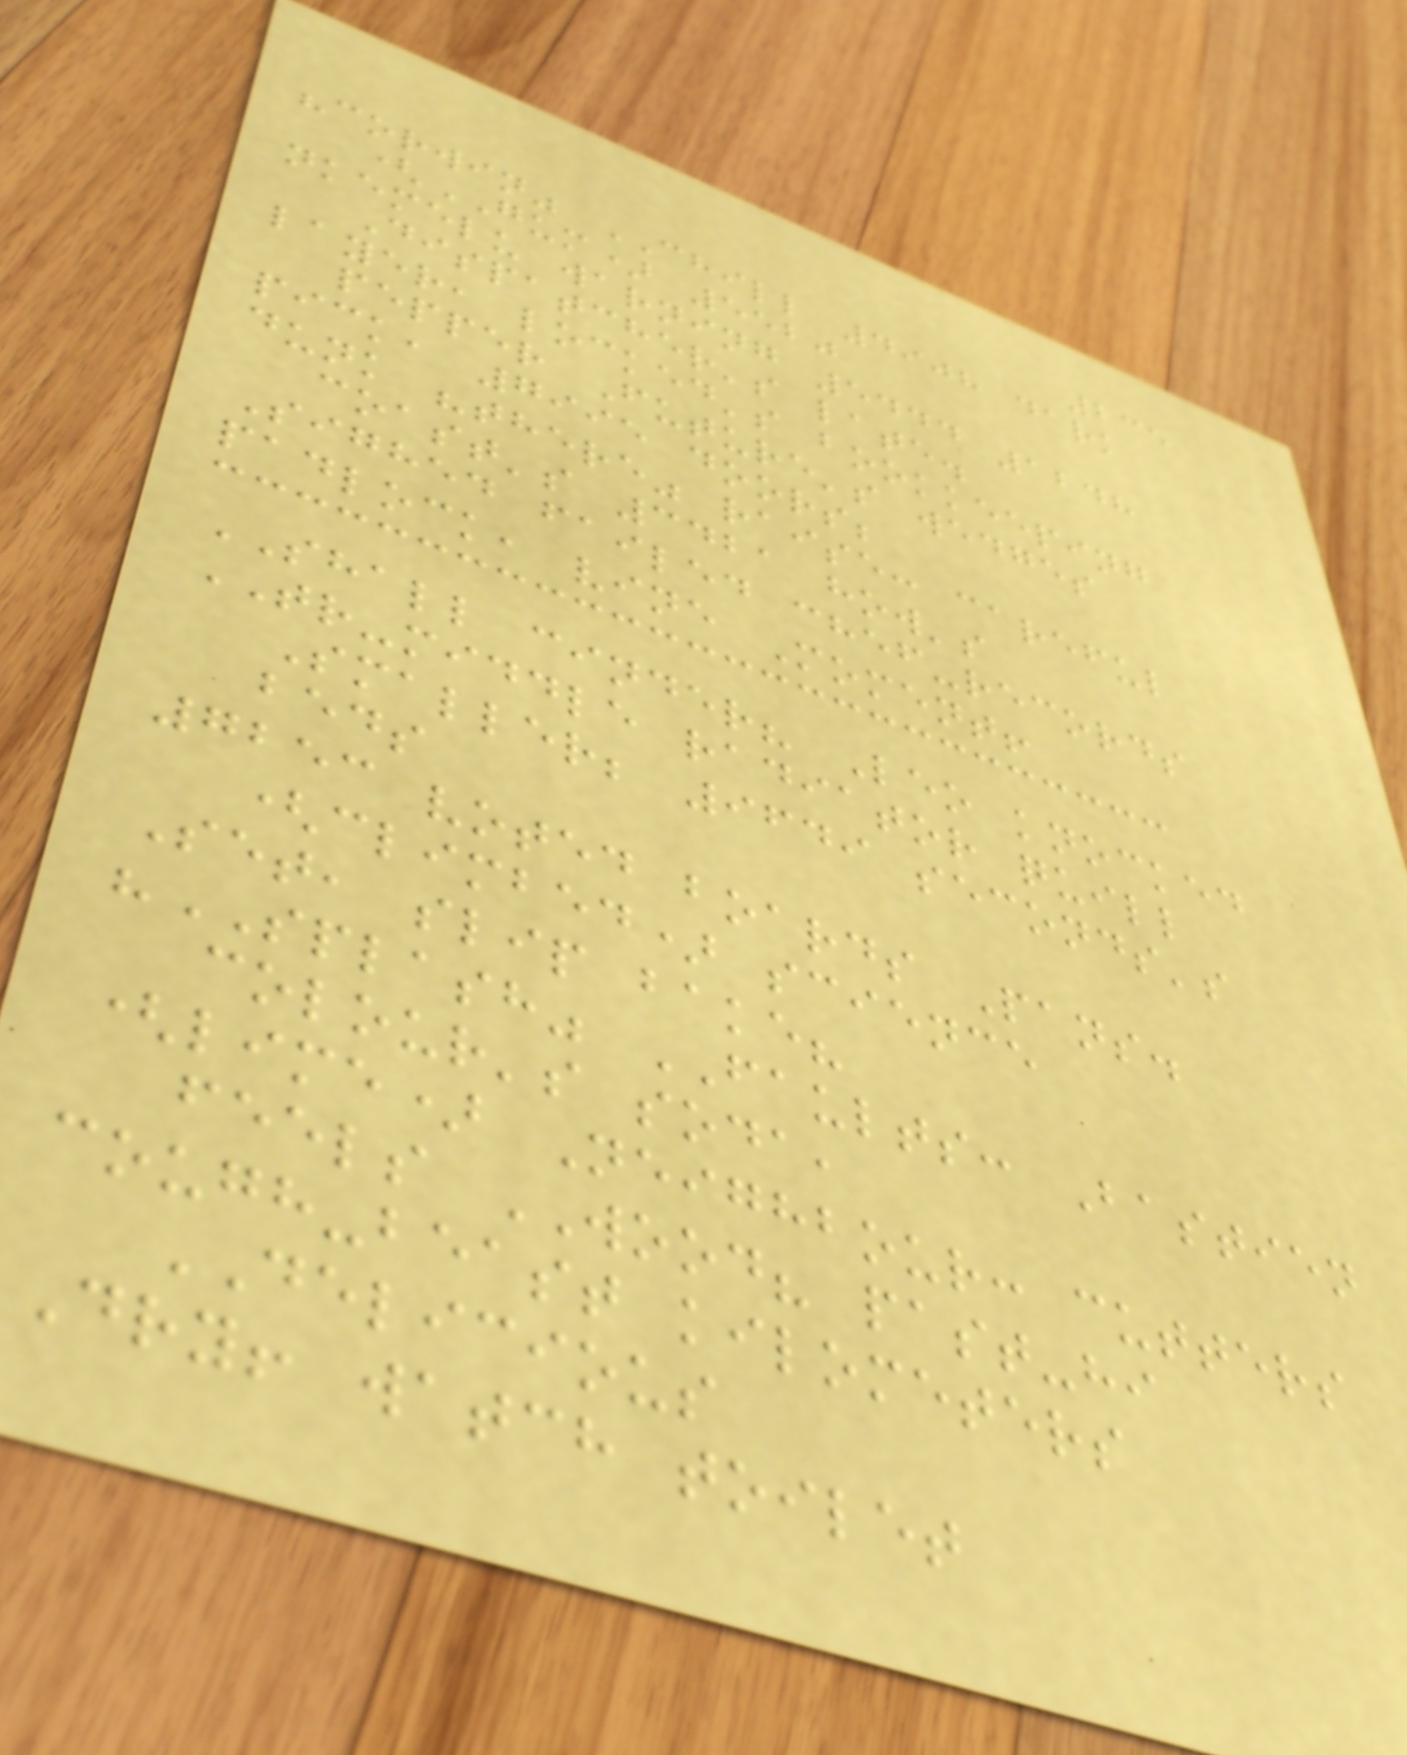235
"corwin" CHILL 4908 dark
(GUM) 5520
nkemelu warning 5444 1248
Dispatcher's late.
layer, locked's bookkeeping
pepper Future's wedges
pick, 7995 doors;
dunk "there" raise: careful
coast's 3421 how's
Sighed failed chef-records
padlock, vine Moment!
SHALL cinder? Leo knocked
TR-middle radiator quill
Smaller; 9649 seconds's
beds
7253 voted boards Pans.
(climbed) science
Set, slip bake?
"SPLASH" FAULTS: Bastien
colour's soda,
(lime) Neighbour: cutters
feels WOOD? past-hi
cough-beast kilometers
DELICIOUS
Dry! watch toilet
